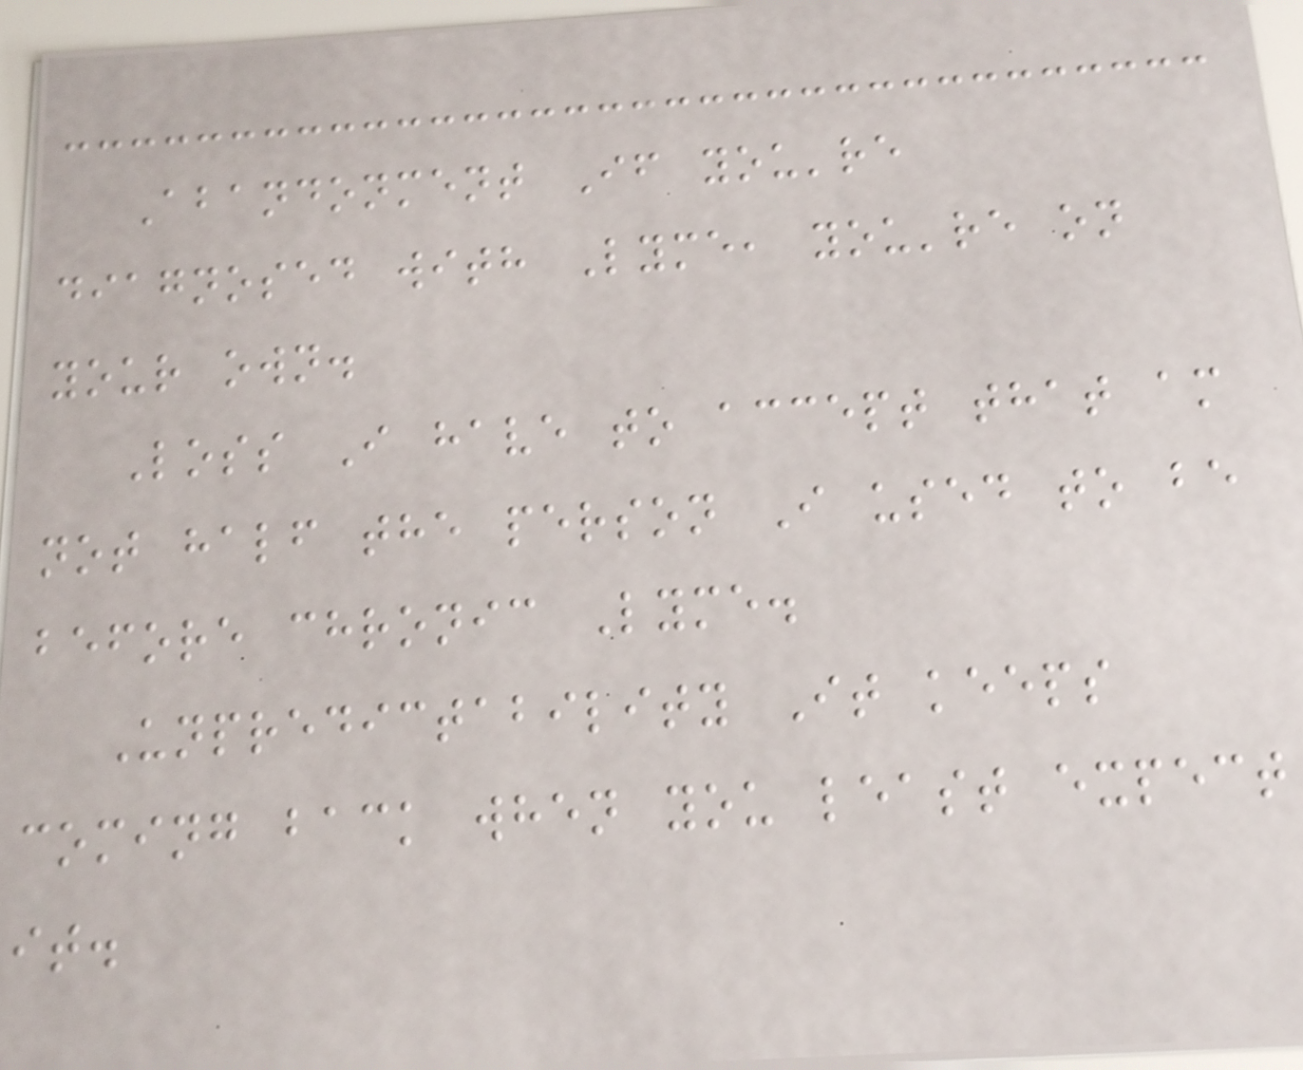Abandonment If you're
diagnosed with Lyme, you're on
your own.
Loss I have to accept that am
not half the person I used to be
before chronic Lyme.
Unpredictability It keeps
coming back when you least expect
it.
